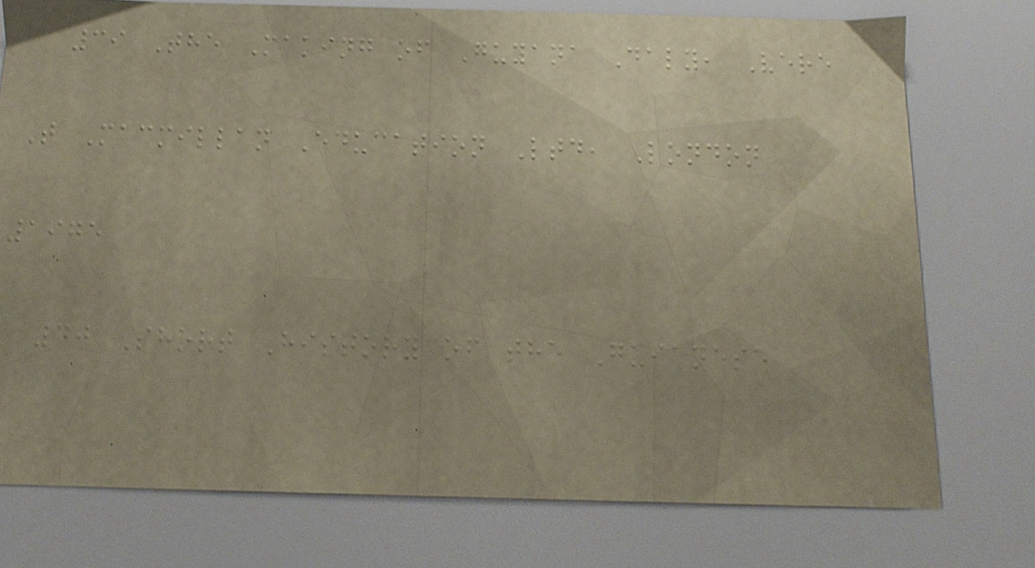39 The Making of Guyana Daly, Vere
T Macmillan Education Ltd, London
1975
40 Short History of the Guianese
